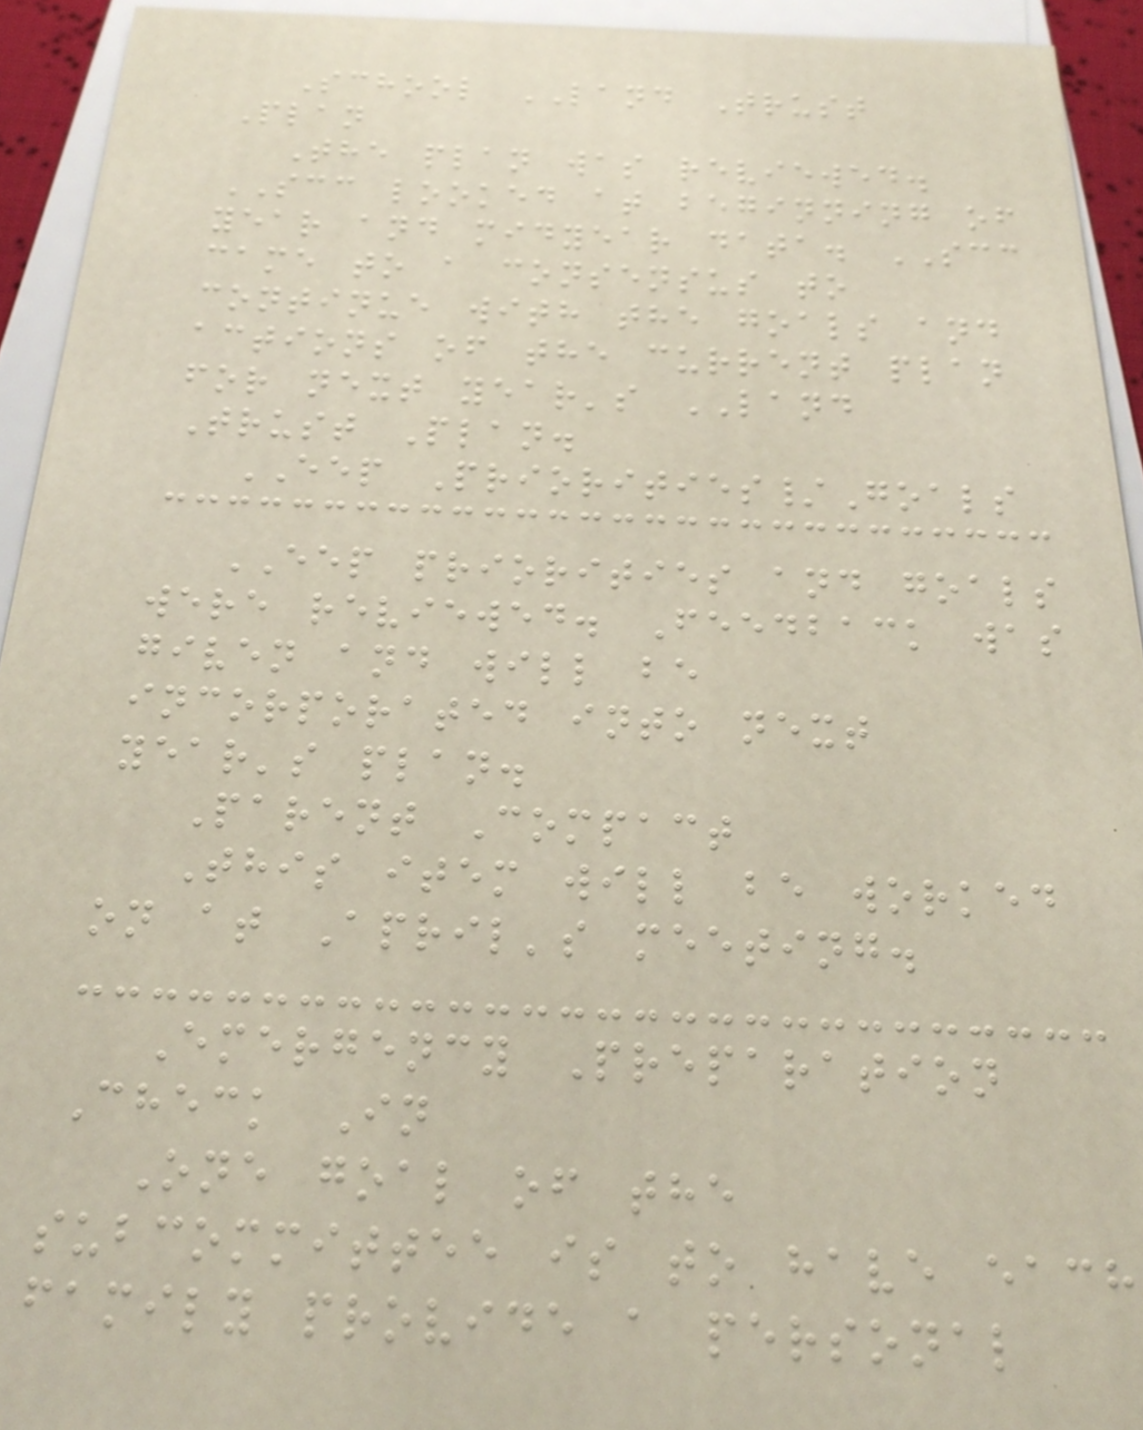School LAND Trust
Plan
The plan was reviewed.
SCC looked at beginning of
year and midyear data. SCC
came to a consensus to
continue with the goals and
actions of the current plan
for next year's LAND
Trust Plan.
EEP Priorities/Goals
EEP priorities and goals
were reviewed. Feedback was
given and will be
incorporated into next
year's plan.
Parent Compact
This item will be worked
on at April's meeting.
Emergency Preparation
Check In
One goal of the
subcommittee is to have each
family provide a personal
